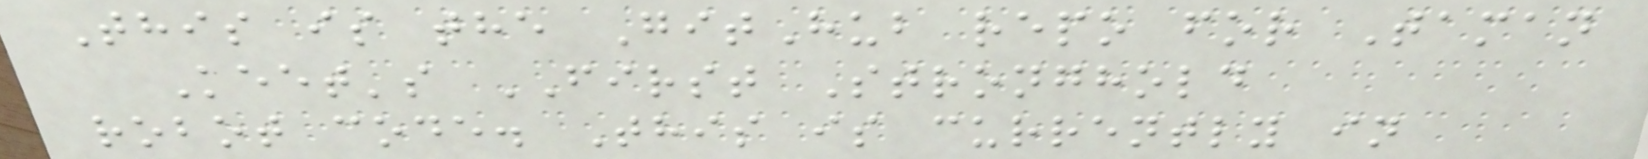This is the GitHub repo for Taman
Keet's FIRST Stronghold
robot code. This is currently in
